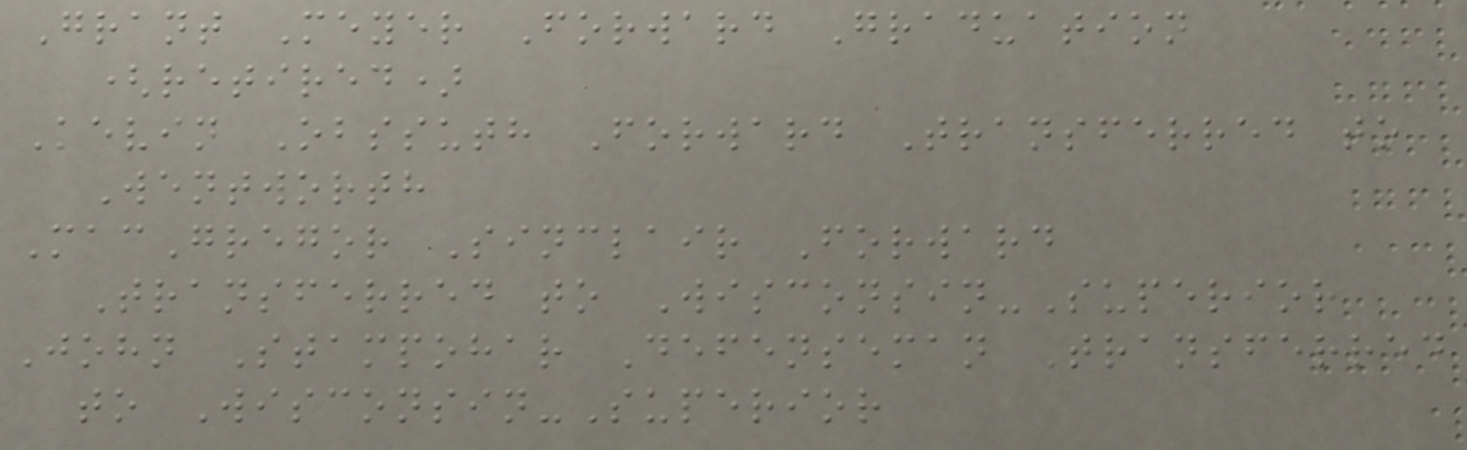Grant Meyer Forward Graduation
(retired)
Kevin Obssuth Forward Transferred to
Wentworth
MacGregor Sinclair Forward
Transferred to Wisconsin-Superior
John Stampohar Defenseman Transferred
to Wisconsin-Superior
